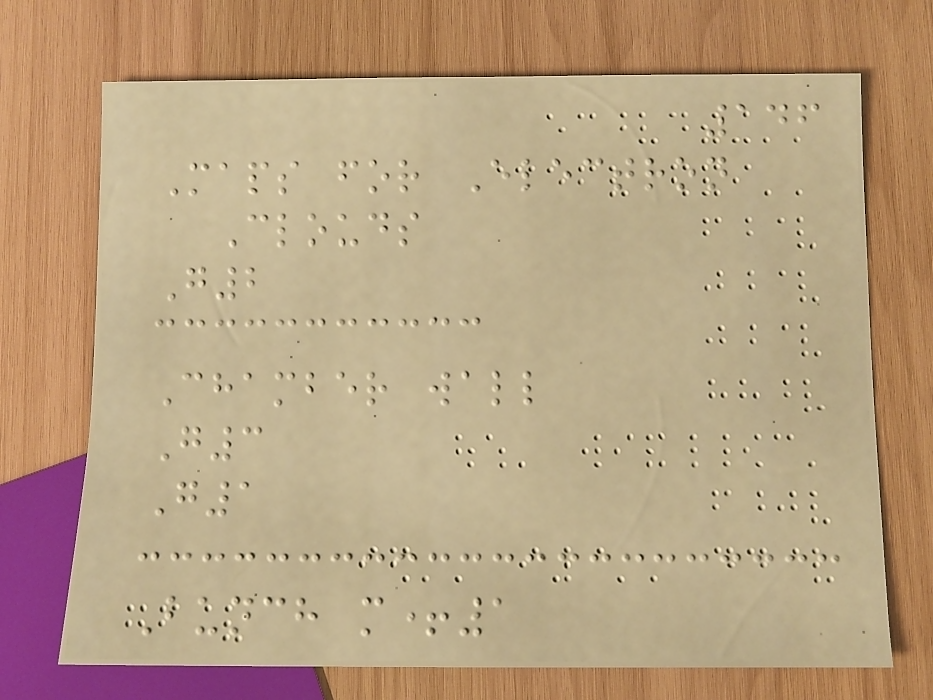146
Maps for Electron
Clouds
G2
Chamber wall
G3
G1
Bunch m+1
